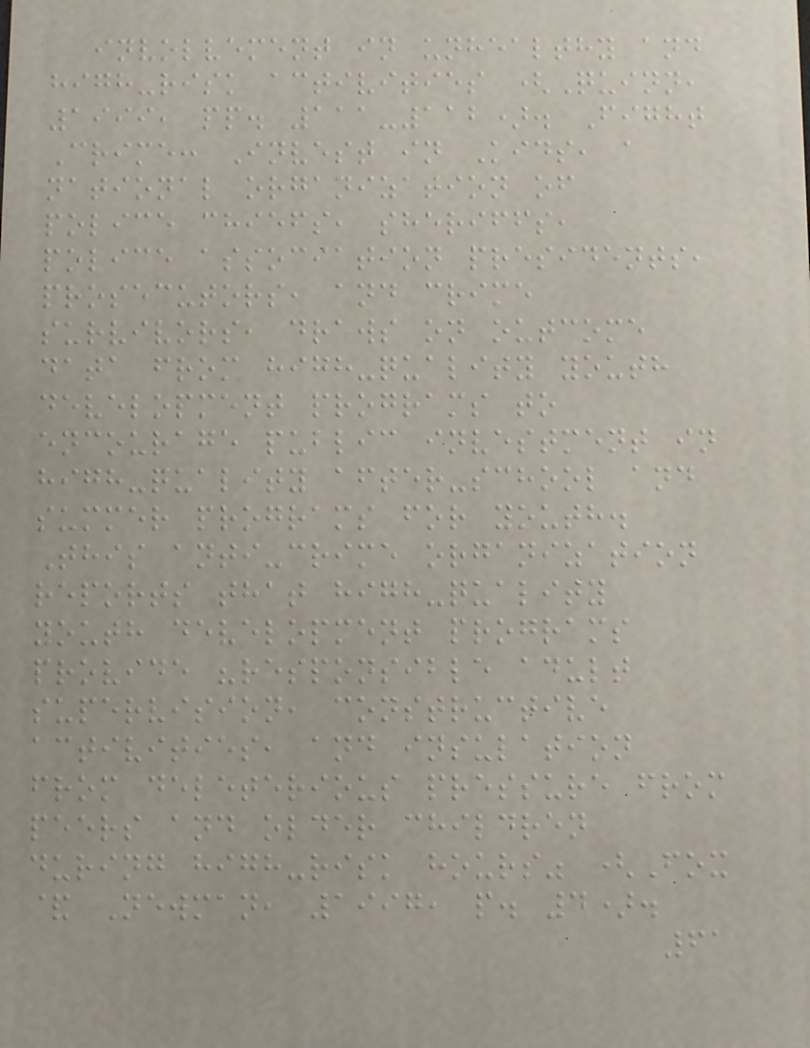involvement in unhealthy and
high-risk activities (Quinn,
1999, pp. 111-112). Fight
Crime: Invest in Kids, a
national organization of
police chiefs, sheriffs,
police association presidents,
prosecutors, and crime
survivors, draws on outcome
data from high-quality youth
development programs to
encourage public investment in
high-quality after-school and
summer programs for youth.
This anti-crime organization
reports that high-quality
youth development programs
provide "responsible adult
supervision, constructive
activities, and insulation
from deleterious pressure from
peers and older children
during high-risk hours" (Fox
& Newman, 1997, p. 4).
61
